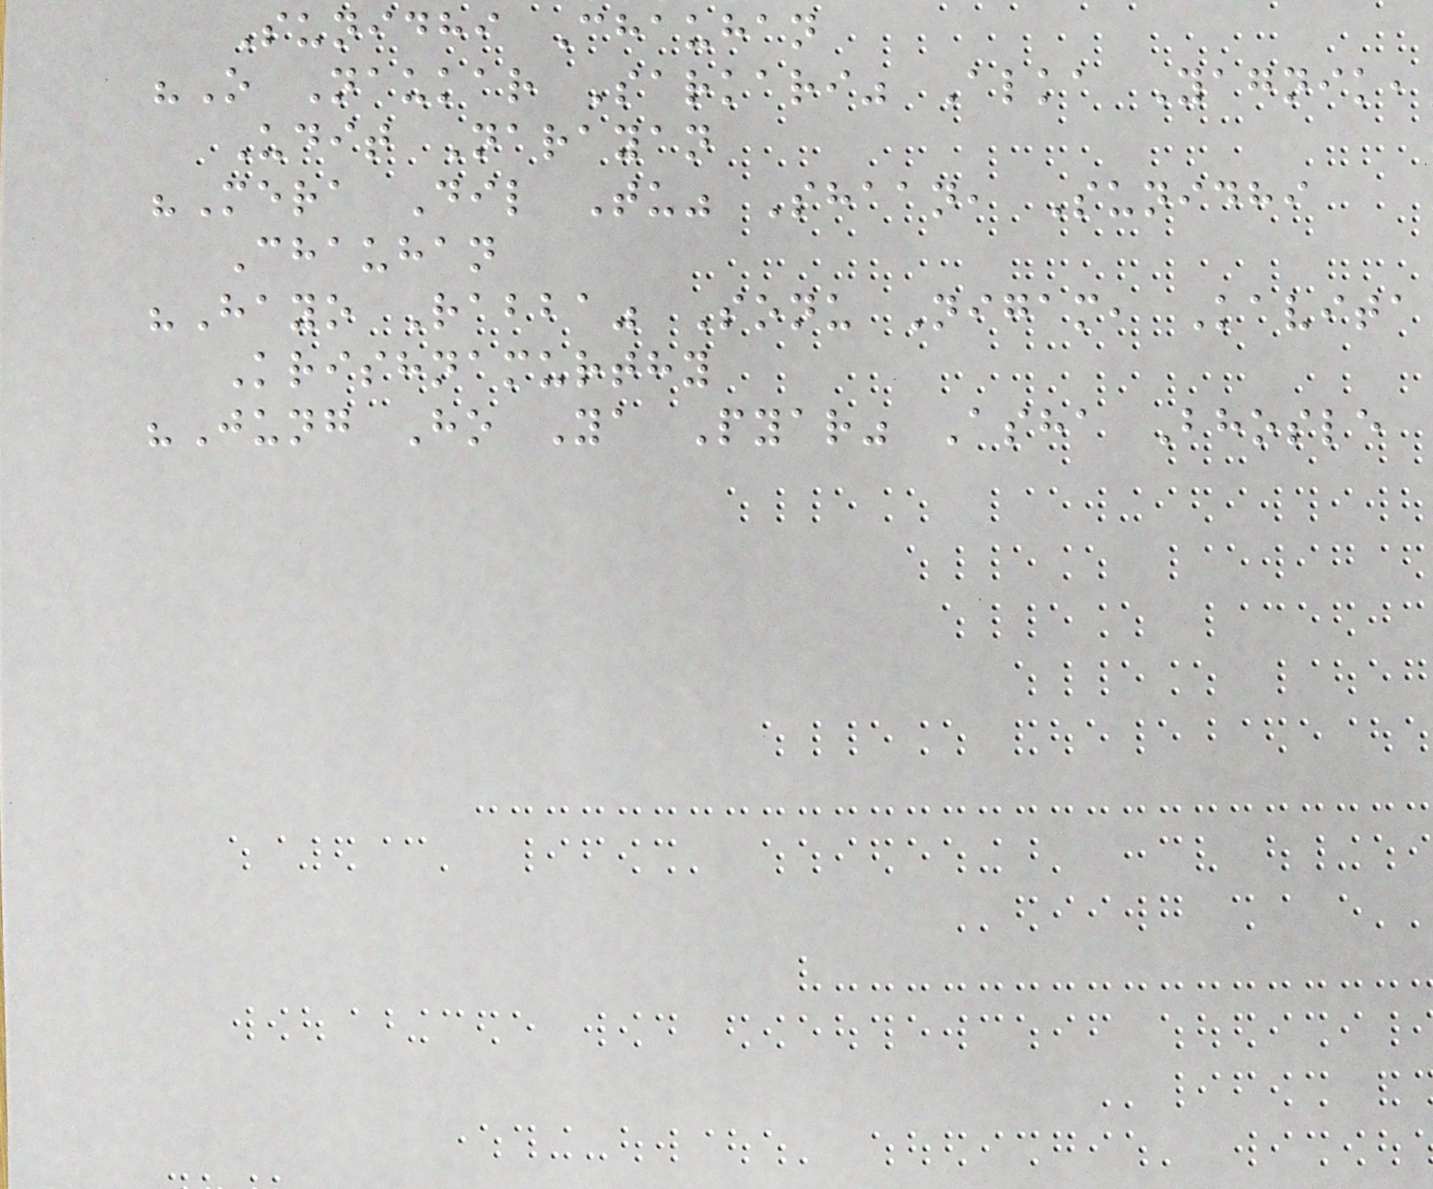Sunidhi Chauhan
"O Naukar Sarkari" Alka Yagnik,
Udit Narayan
"Mera Dil Tu" Shaan, Sunidhi
Chauhan
"Hayo Rabba" Sonu Nigam, Kavita
Krishnamurthy
"Jung Ho Ya Pyar" Asha Bhosle
